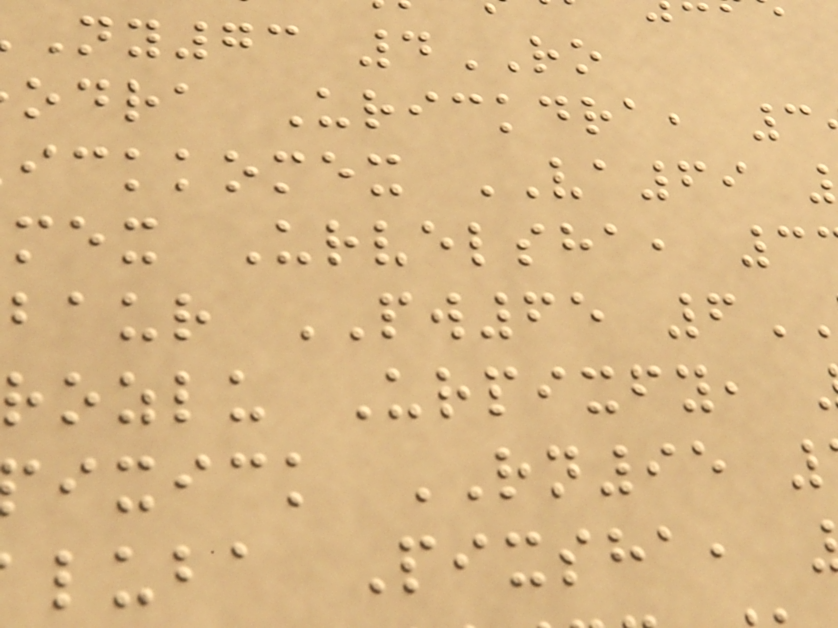ny73 4RO
odra Urickdra, 3
ickkomex VA69
mex Urvelsha, 3
baur PW65 6
rozlu Urpixfy,
ixick RN95
luba Pixsha,
